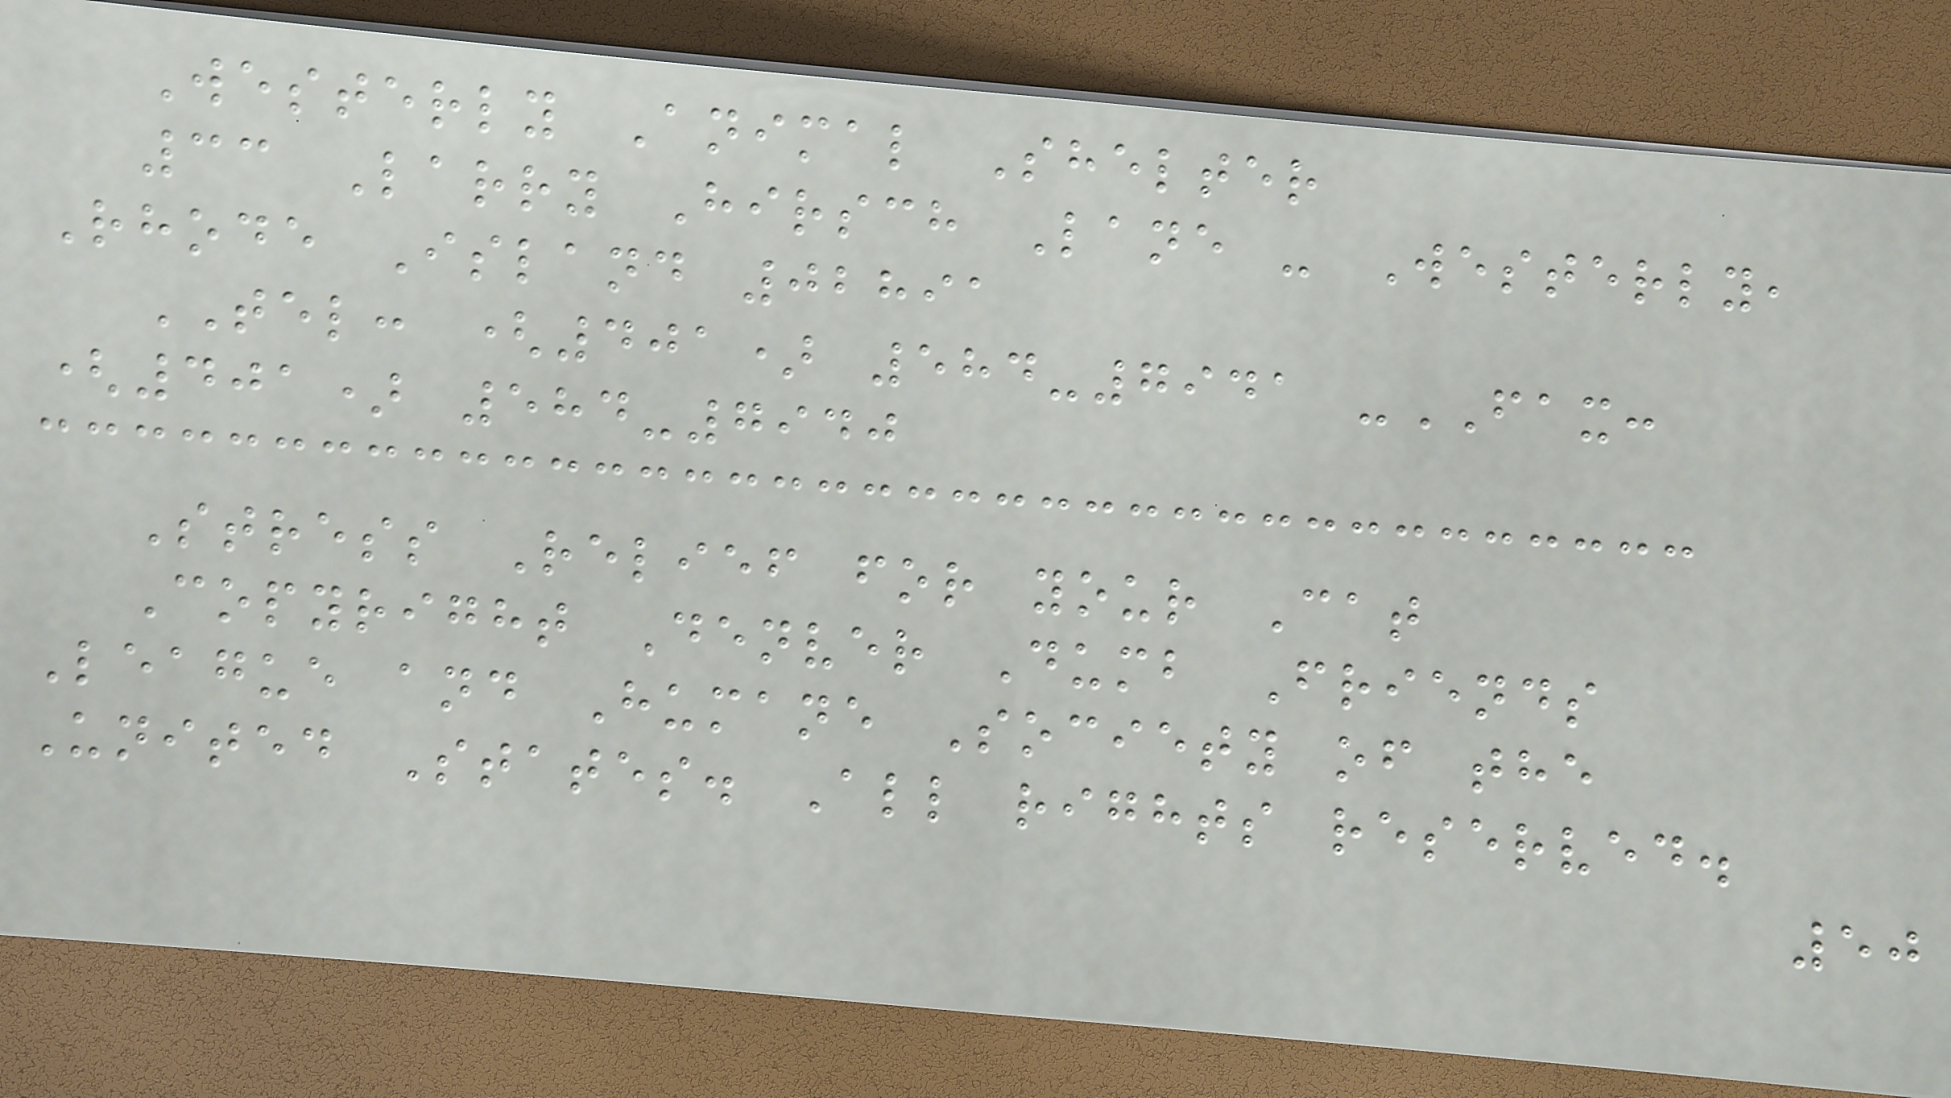Westerly Animal Shelter
33 Larry Hirsch Lane - Westerly,
Rhode Island 02891
TEL: (401) 584-7941 -FAX:
(401) 584-7940
Stress Relief for your Cat
Copyright Denver Dumb Friends
League and Humane Society of the
United States. All rights reserved.
50
